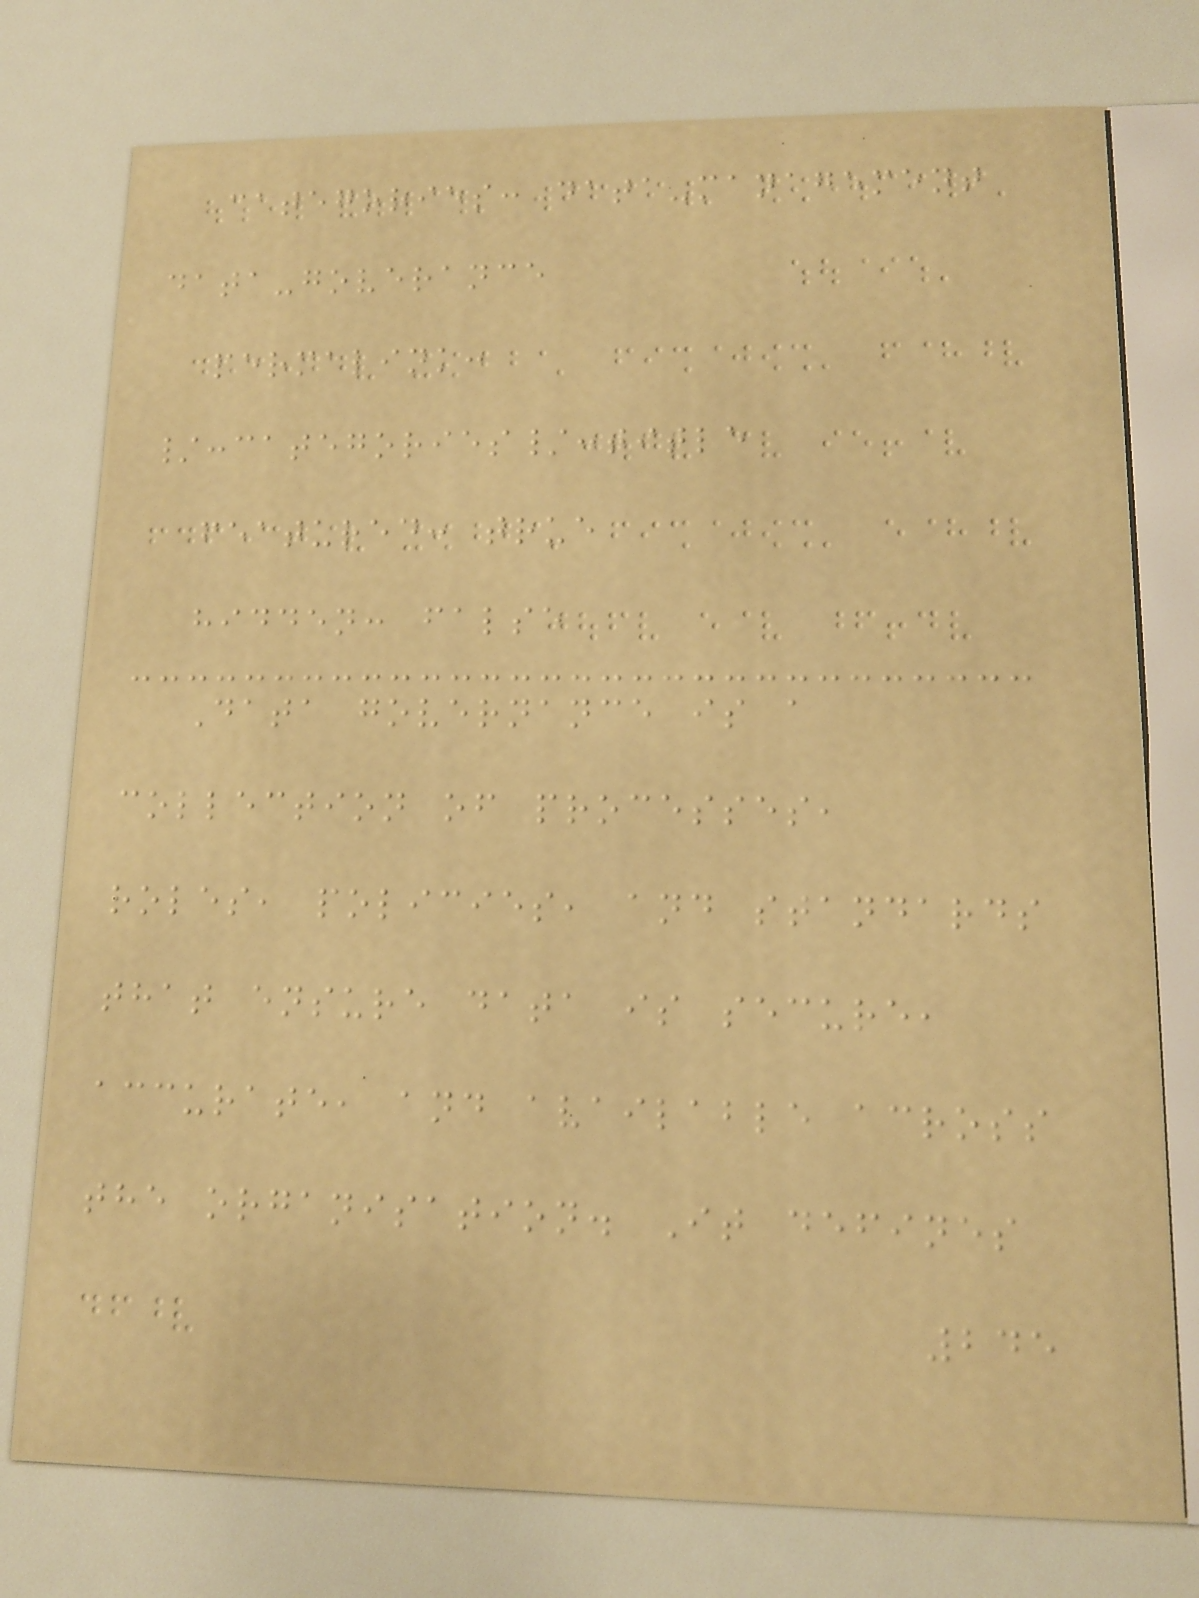categories: data-management
data-goverance
permalink:
/:categories/:title
featured: true
hidden: false
Data governance is a
collection of processes,
roles, policies, and standards
that ensure data is secure,
accurate, and available across
the organisation. It defines
245
